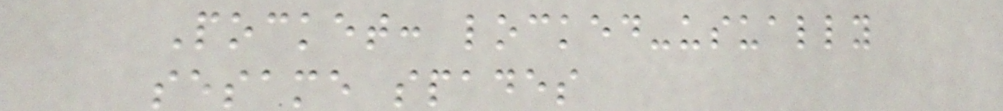Pocket: locked-usually
sesame spades
